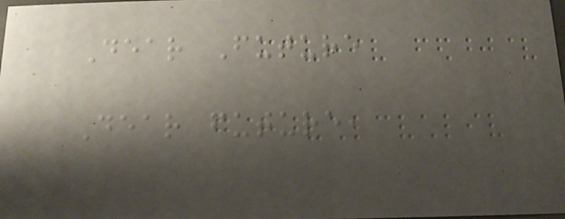Dear Future
Dear future,
